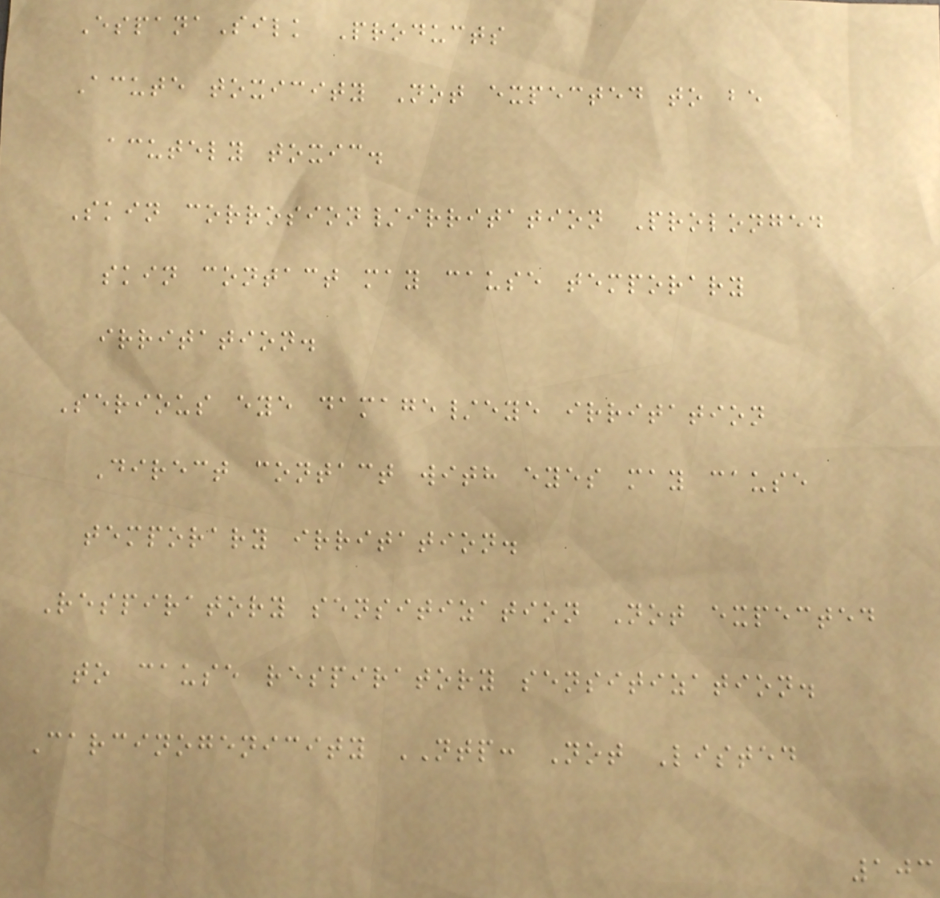EspanaSilk Products
Acute toxicity Not expected to be
acutely toxic.
Skin corrosion/irritation Prolonged
skin contact may cause temporary
irritation.
Serious eye damage/eye irritation
Direct contact with eyes may cause
temporary irritation.
Respiratory sensitization Not expected
to cause respiratory sensitization.
Carcinogenicity NTP: Not Listed
103
